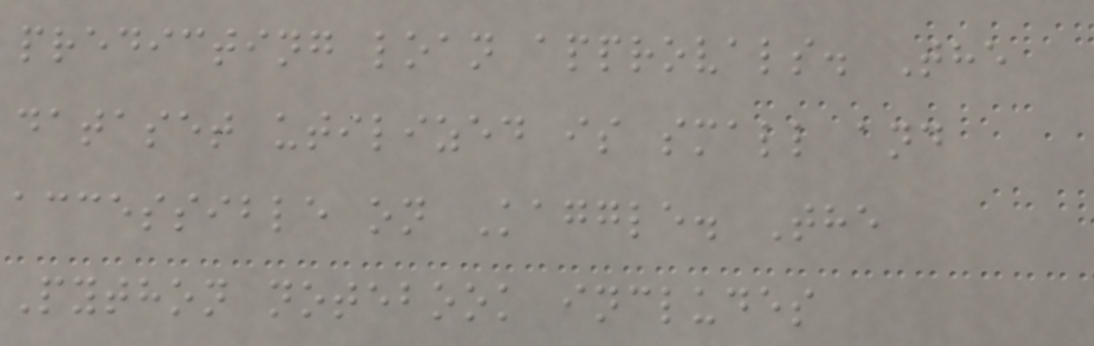predicting loan approvals. The
dataset utilized is small and
accessible on Kaggle. The
Python notebook includes
